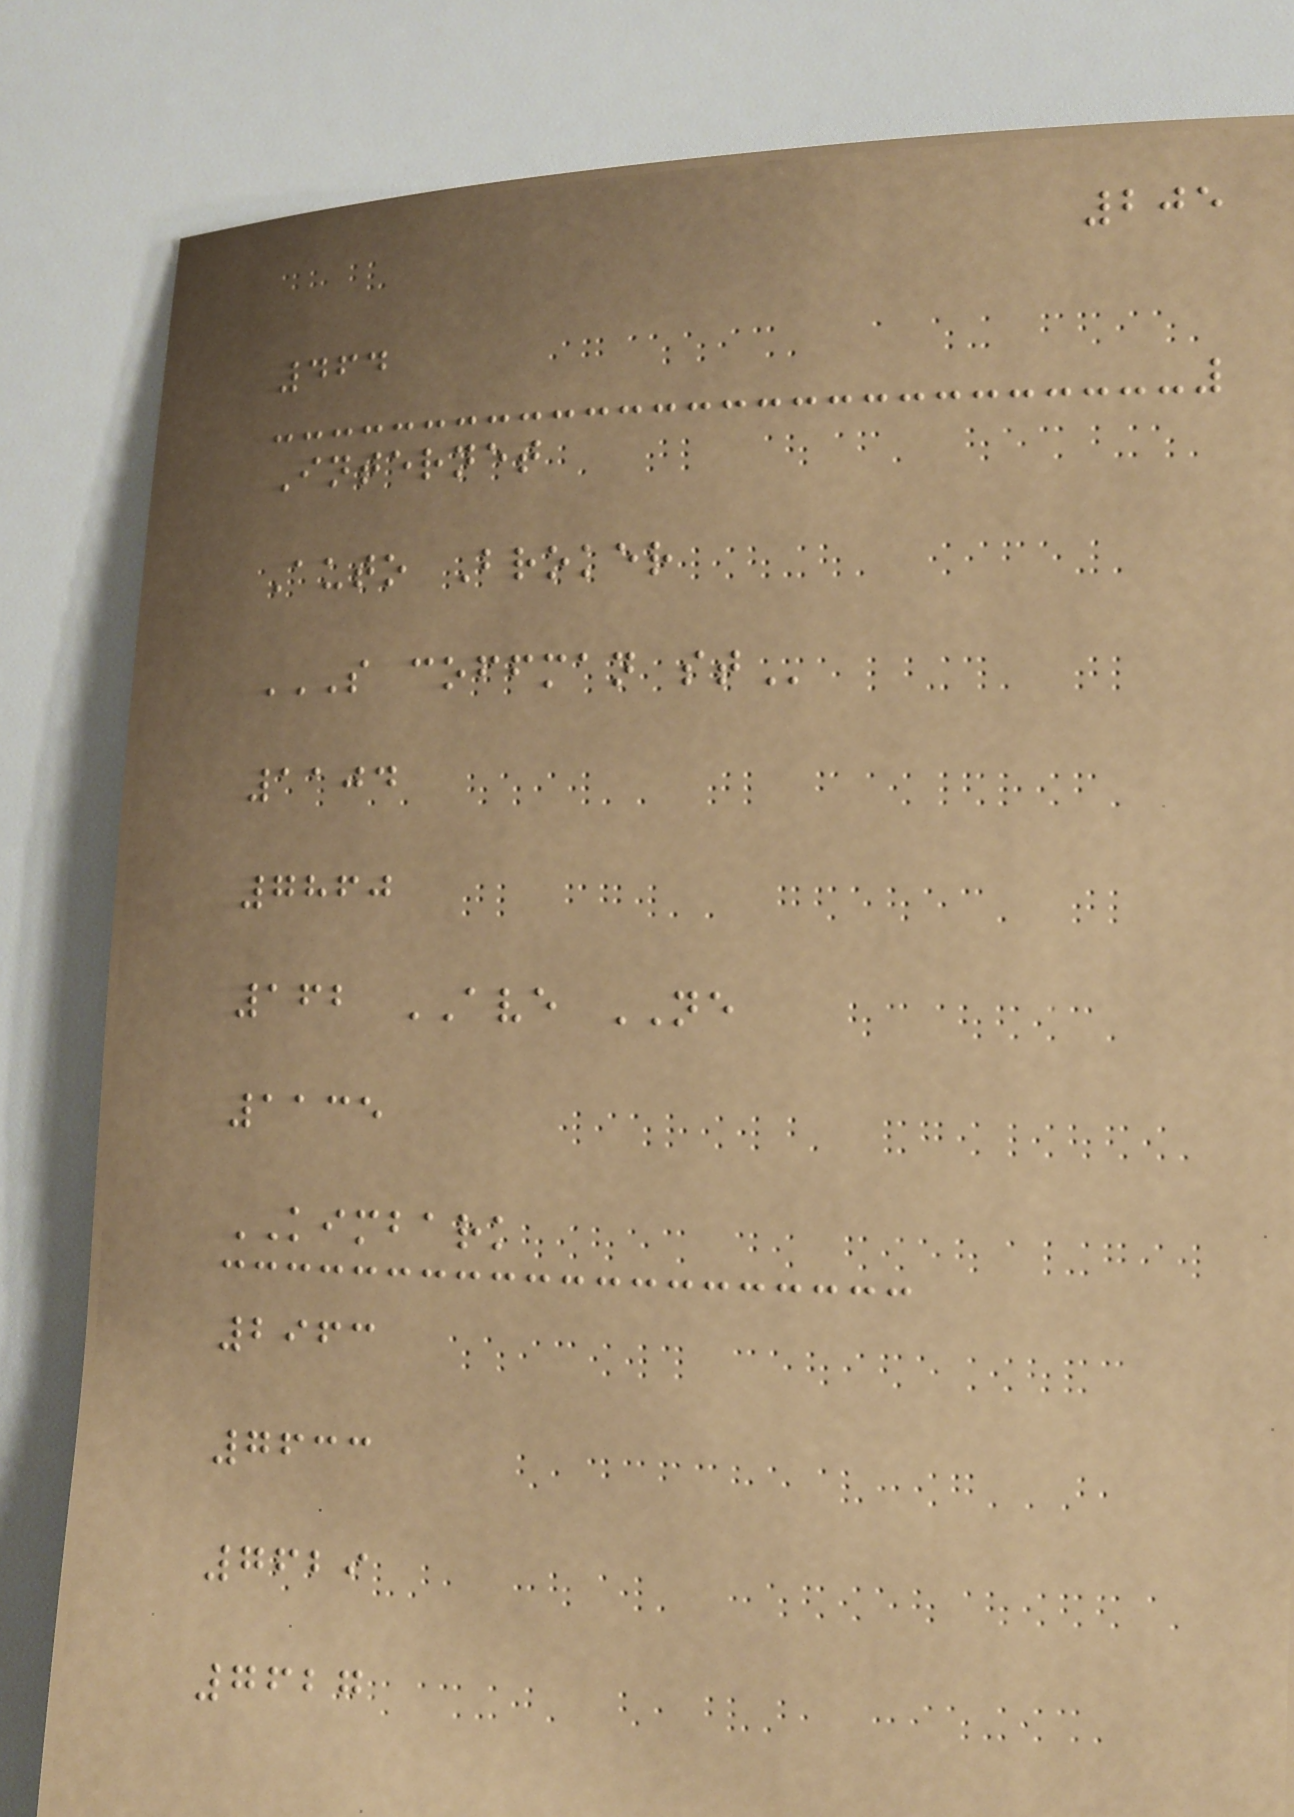205
464
Internet
Auto Broker
S COFFMAN ST
1104
7860
162 AVE NE
1135
KIMBARK
2963
7633
7629
7627
